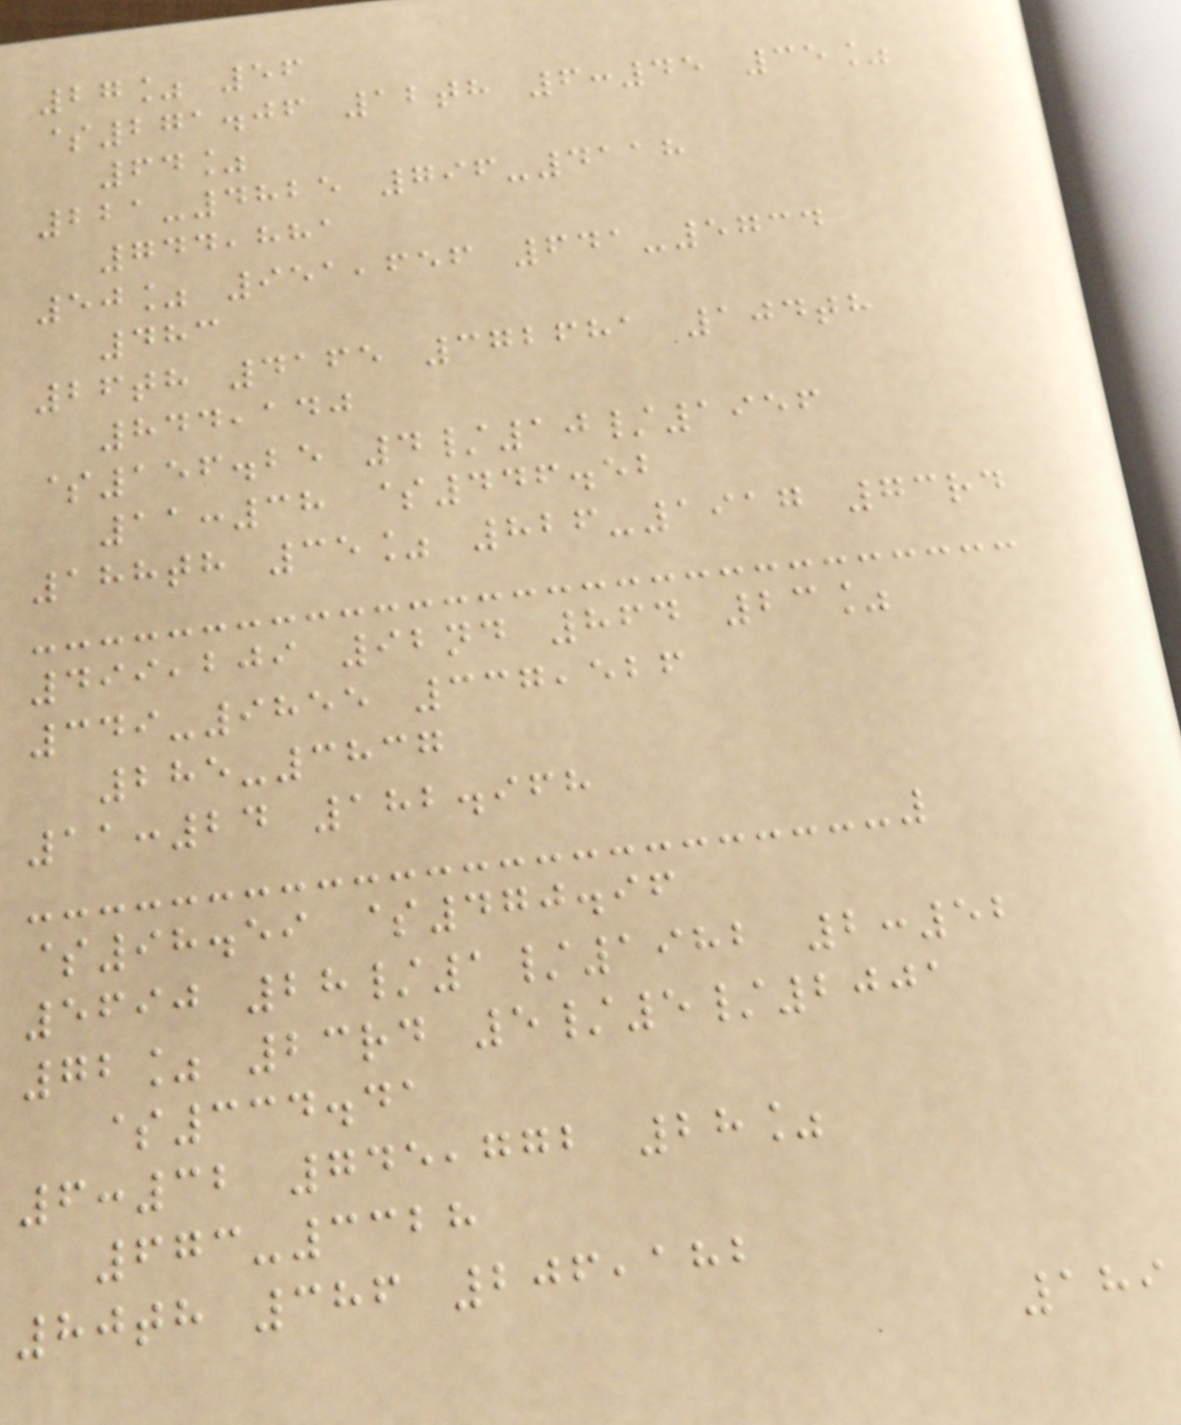27% 56
$271.06 12th 6:45 35%
64%
221-4825 796-4118
744,881
50% 951,656 641-5734
483
26th 4165 372681 104th
844,140
$156.25 4/10/1956
11:38 $446.52
188th 35% 826-1917 73rd
499,209 92nd 864 23%
349-9855 337,526
285-3837
11:24 182.968
$98.59 $470.96
5690 28/1/1982 2:52
72% 23rd 5/5/2001
$334.41
6:32 745,772 28%
673-3328
80th 386 206,182
189
